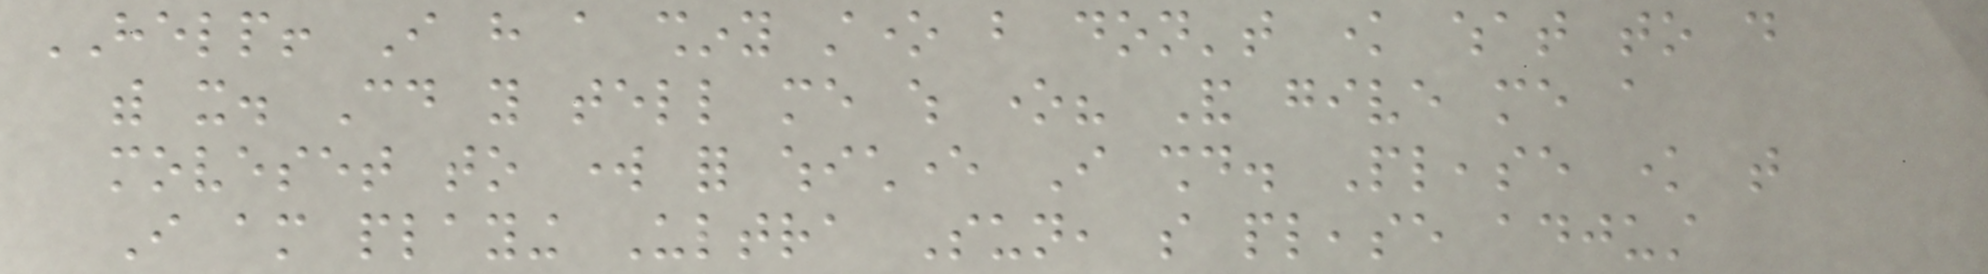HELP! I have a shiny stone but don't know what to do
with it. Could you tell me which one? And give me a
moveset to work for whichever I should. Please know that
I am playing Ultra Sun, so please adjust
